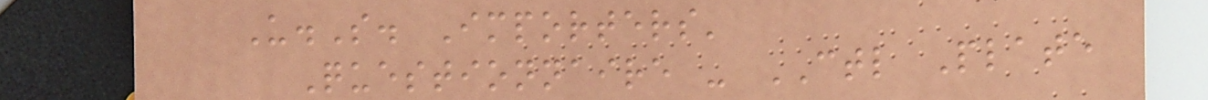U.S. Importers'
Questionnaire - CTL Plate
